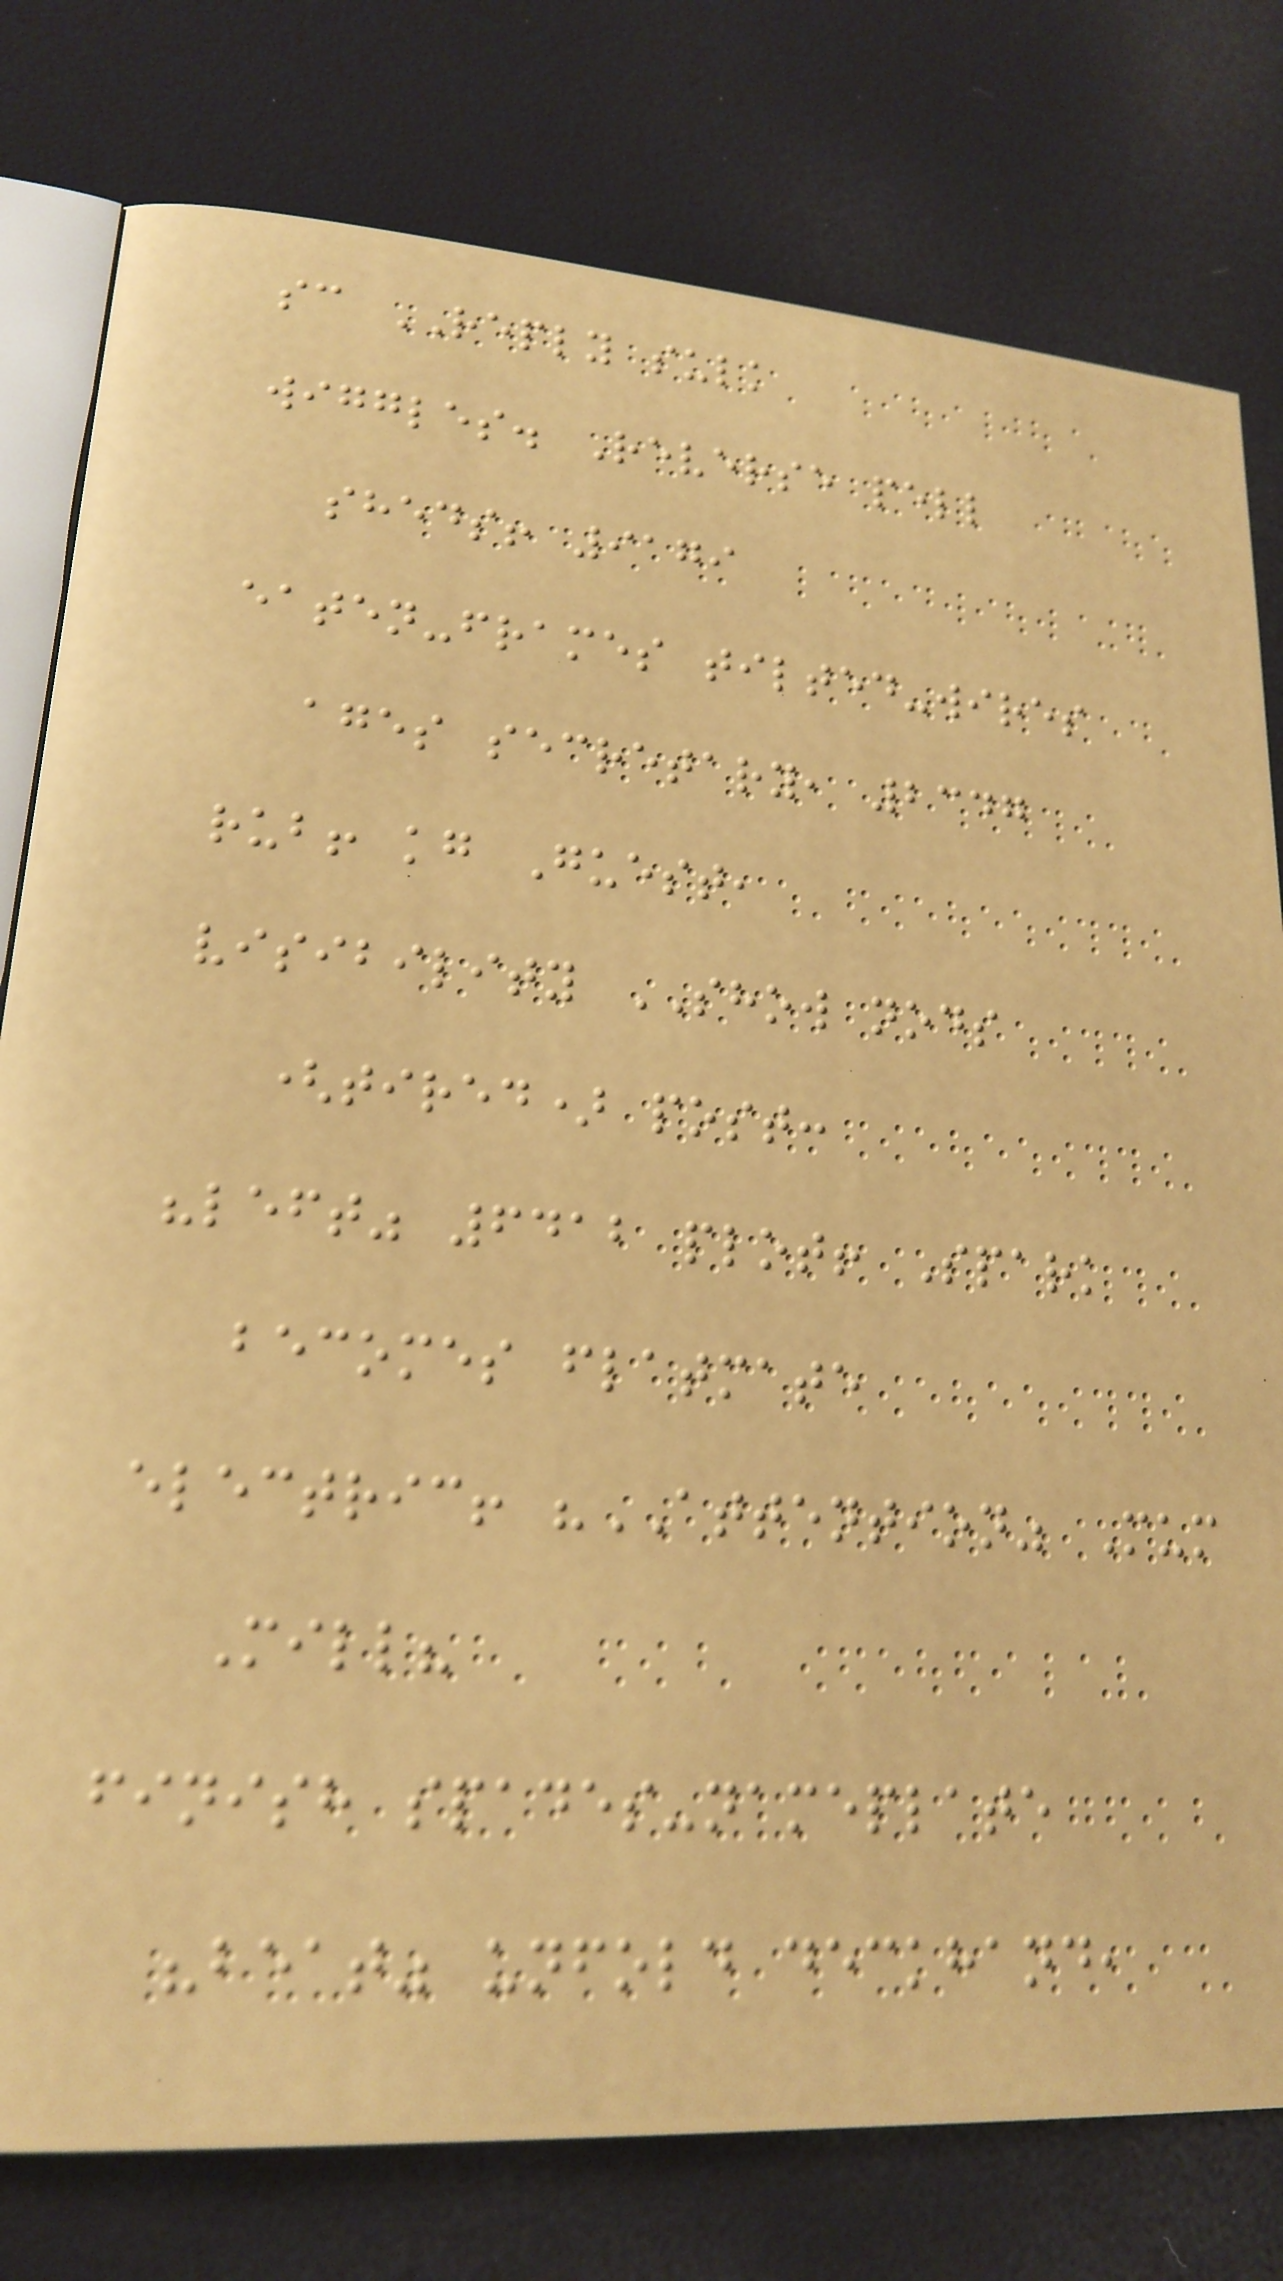sc REPLY sulk
wiggles. Reverse pell
sheds! 9179
eaten-frames tilted-wires
ages secretary, 2347
rub! kg Guest,
visibility SHOW nods
(tired) post:
"left" 6412 plot! Spark
becomes flatmate
electric! "ATTENTION" Mum
Mill?
finish spades-nameplate
"beat" unfold deckhand,
